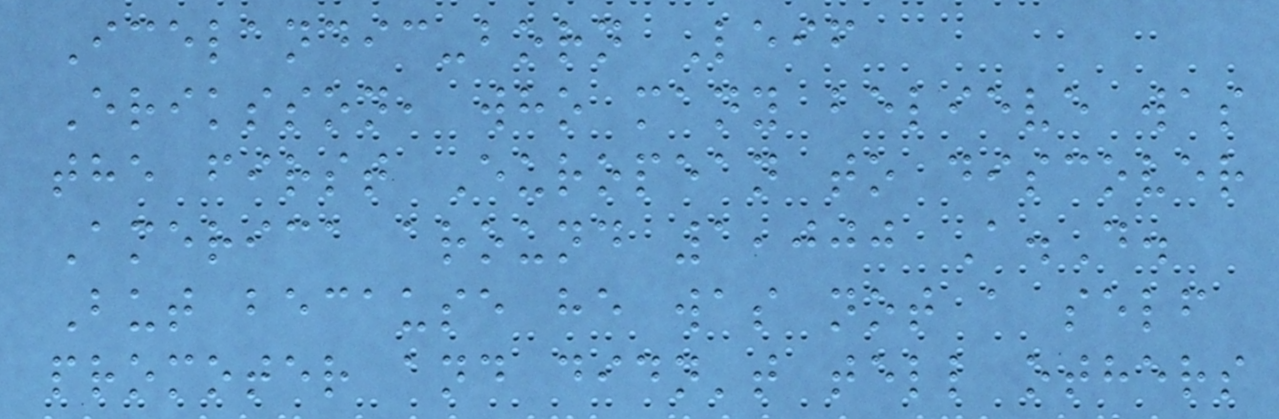Icelandic-born Leif
Eriksson, who many believe was
the first European to discover
America around 1,000 A.D.
But because he was not a self
promoter and didn't tell others
